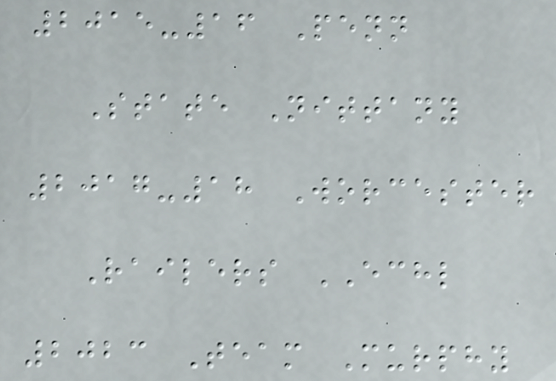2015-16 Penn
State Nittany
2017-18 Worcester
Railers ECHL
2023 Team Murphy
